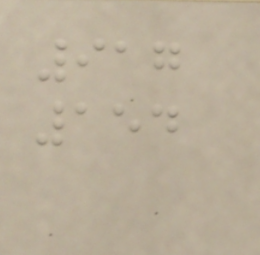917
154
